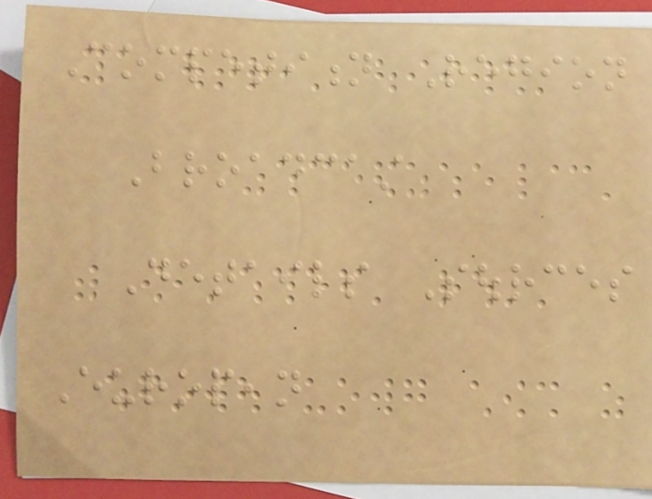Competition Region
Broadcast
Details Sources
European
